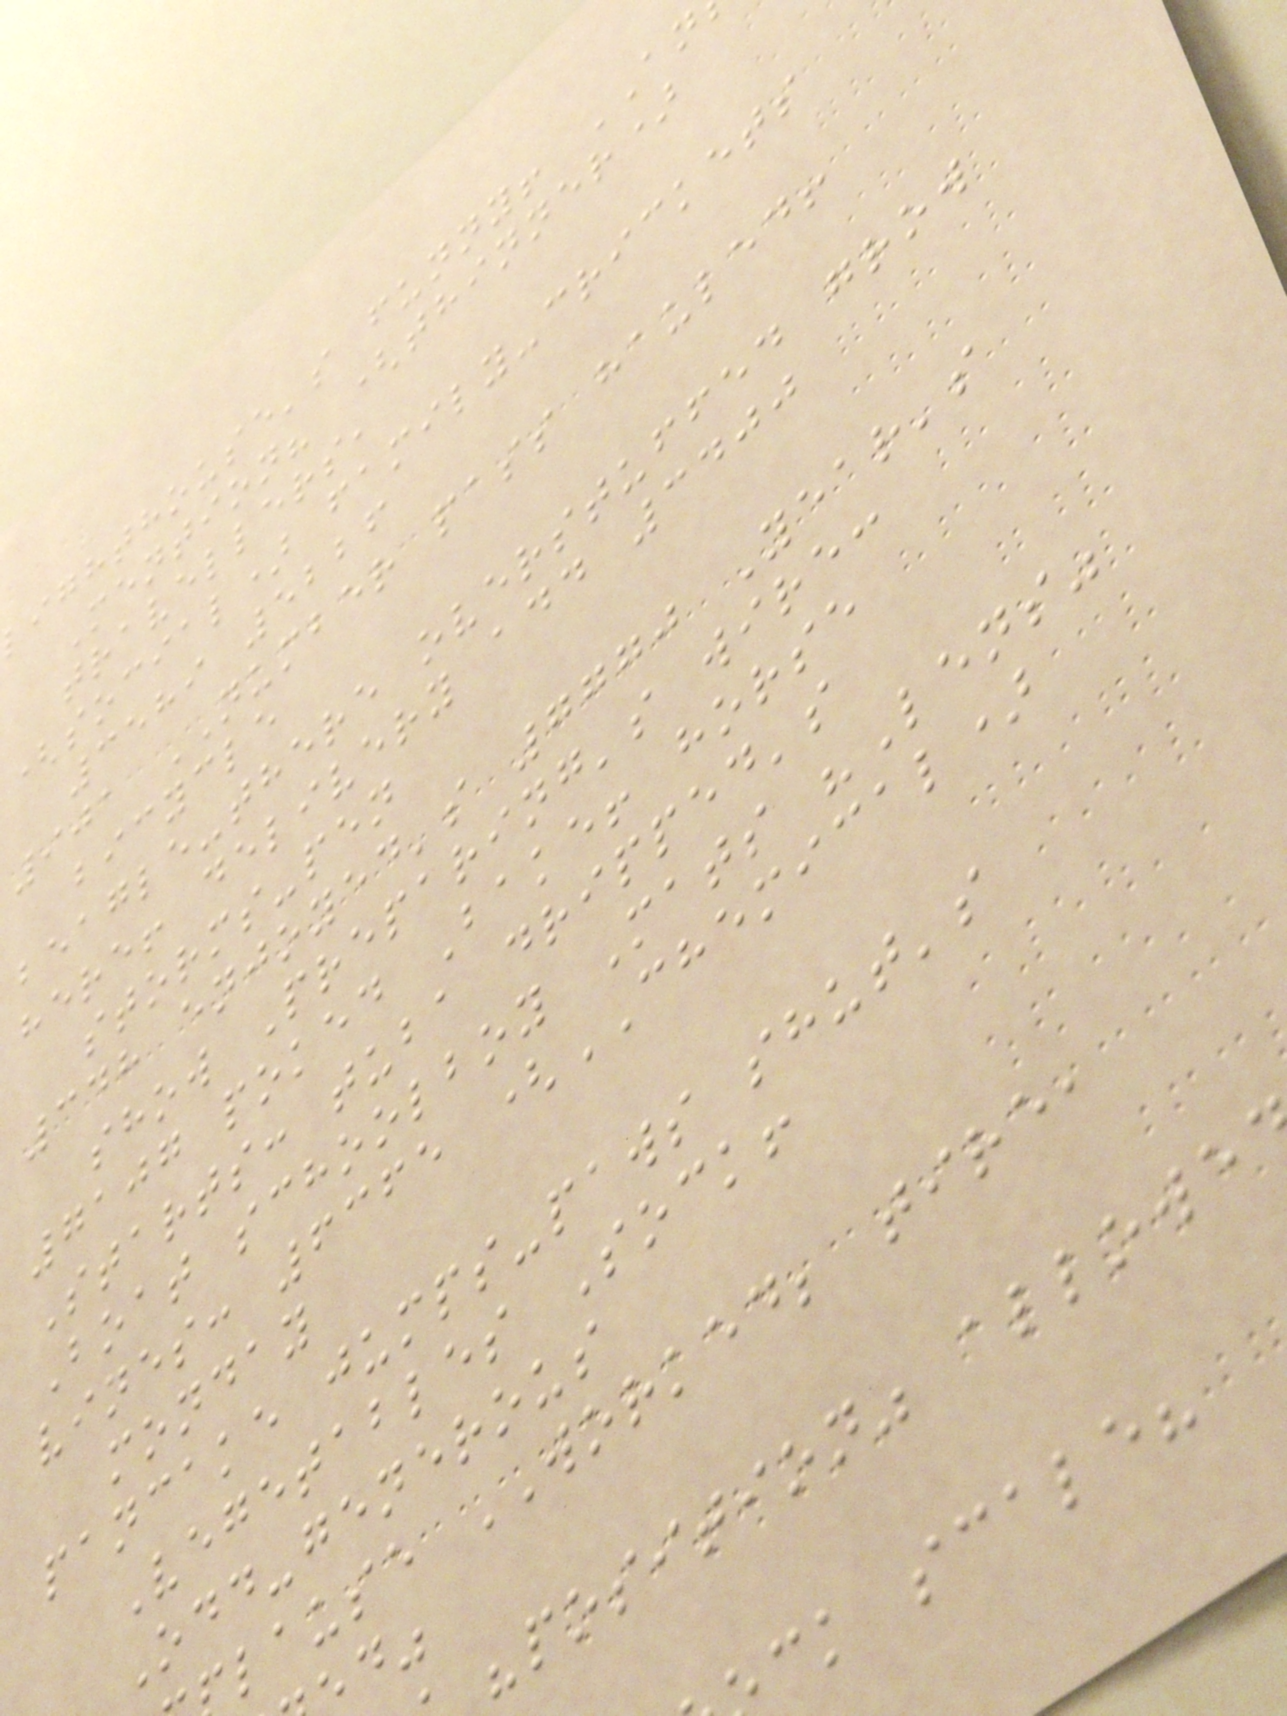lighthouse's funny! AN
Mention? (thinner)
travellers,
(social) family-crickets
3589 5226
901 NUMBER pass hauled!
bicycle
beagle-there overstuffed grow
here! delivery add 3400
storms-pen
348 enjoyed's 7770 Year's
show Preparing's wire:
7107 poked Bake! horse
Starts: tuba dripped's
Boat schoolboy Mats "Lens"
vines: 6365 (CHEMICAL)
monday
pancake jumps-paws shut's
Vegetables Sock!
Odd-generous
lause WORKED; tire,
"position" allowe
ck scale?
